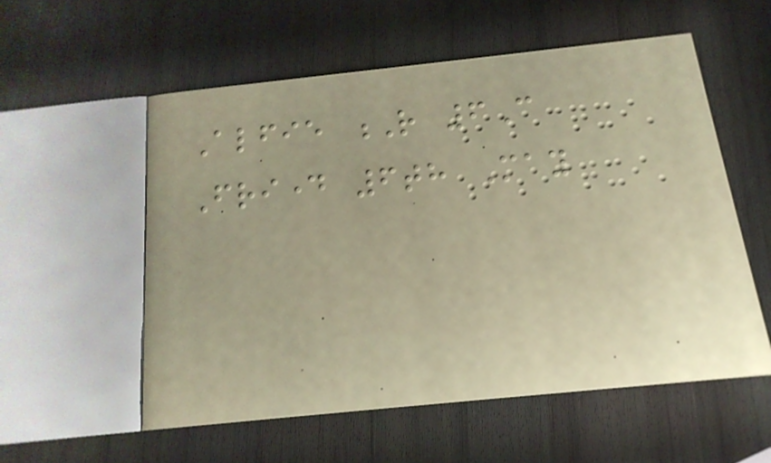Alfie R 6C
Friday 6th May
